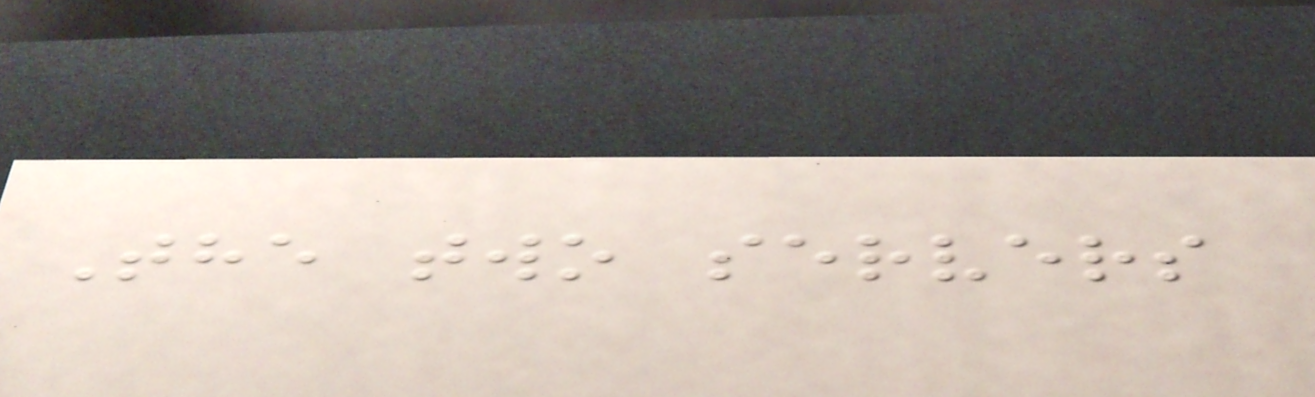The two servers
